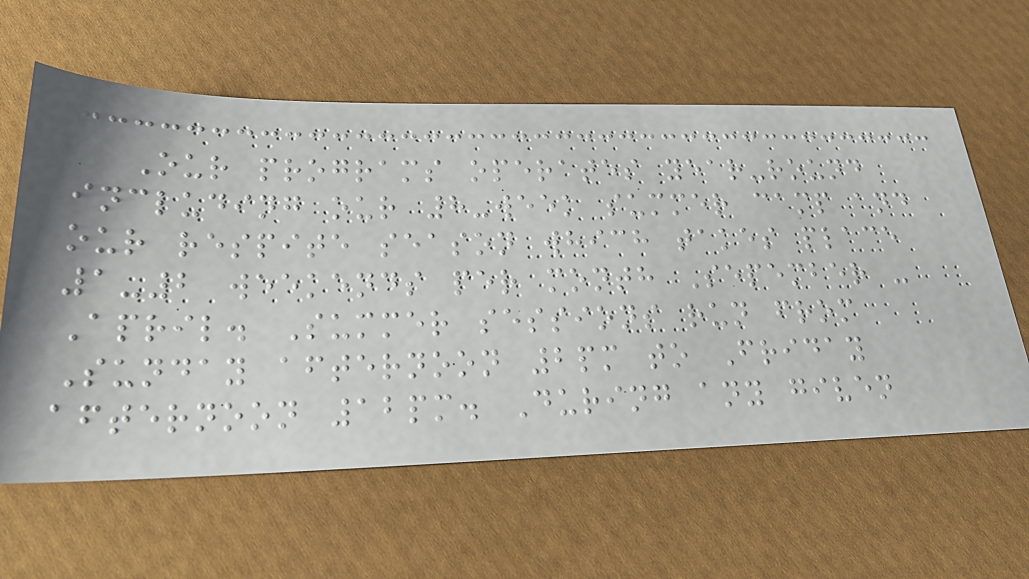Our programs operates year-round
including our 8-week summer camp and
our respite season which takes place
1-2 weekends per month Sepember -
April. Summer sessions run from
Sunday afternoon 2pm to Friday
afternoon 12pm. During any given
